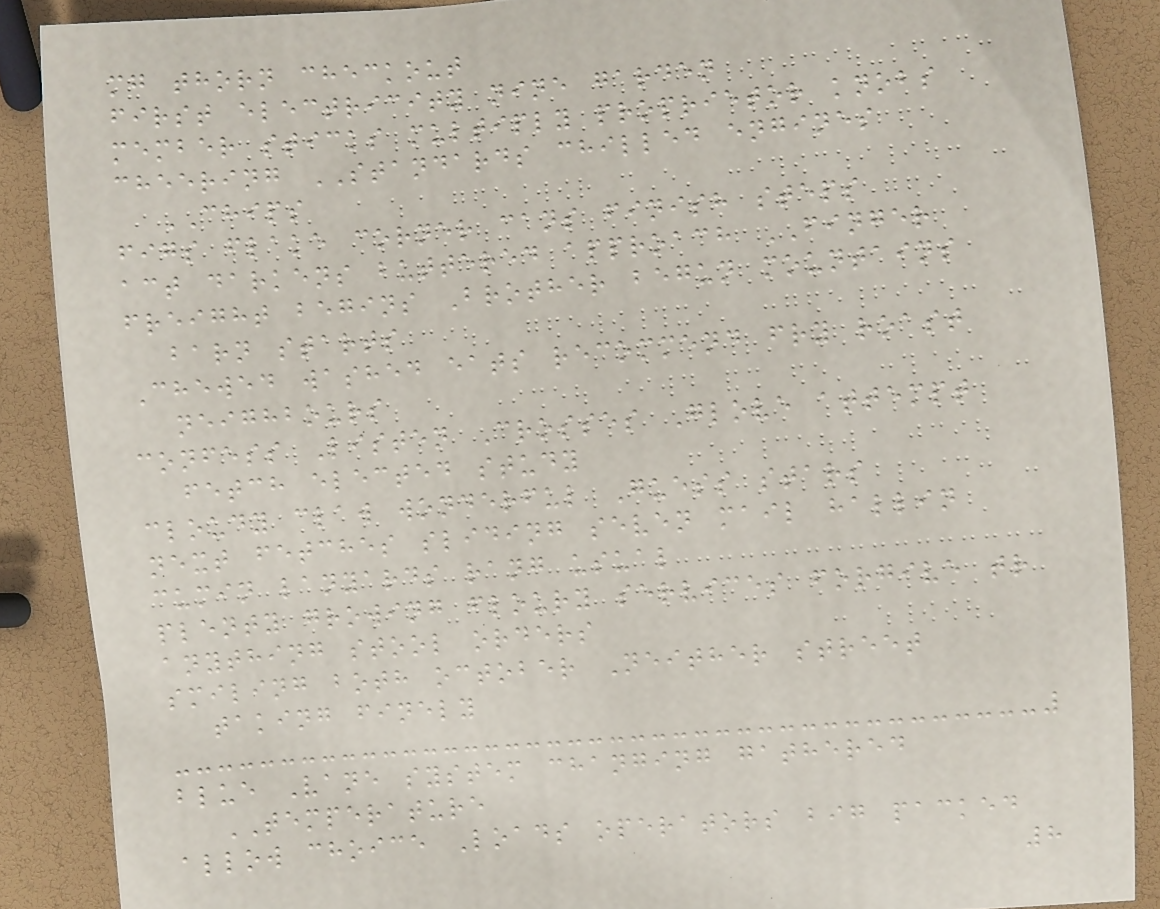mg thorn checkout
first electricity nine garden
member sticks multiply proprietor knobs
cheering STANDARDS chilled engines
CHIPS
figs flake corner cans finish steps
act darkens buttered approach FINGER
freight begins Brother begun mountains
barn starts
Chewed washed eats recommend fry roast
neighbours
confess Listen Crosses Glove attempt
fetch elected study
cloudy claw wonderful Guess stars
next fetches sliding seven mail hallin
cumin lanyards rang usual
plenty growing floury services forgive tr
anything stool orders
smiling both october Neither street
taking finely
blue Vane system changing gathered
TEMPERATURE
allow choice Loads operators big packed
8
